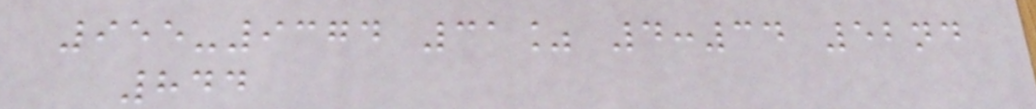955-9374 31% 4:34 52nd
844
